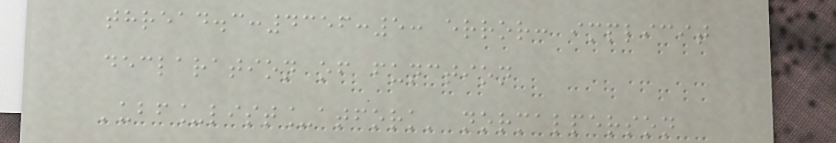thread.c:4356:5: error: implicit
declaration of function
'ubf_list_atfork' normalperson
